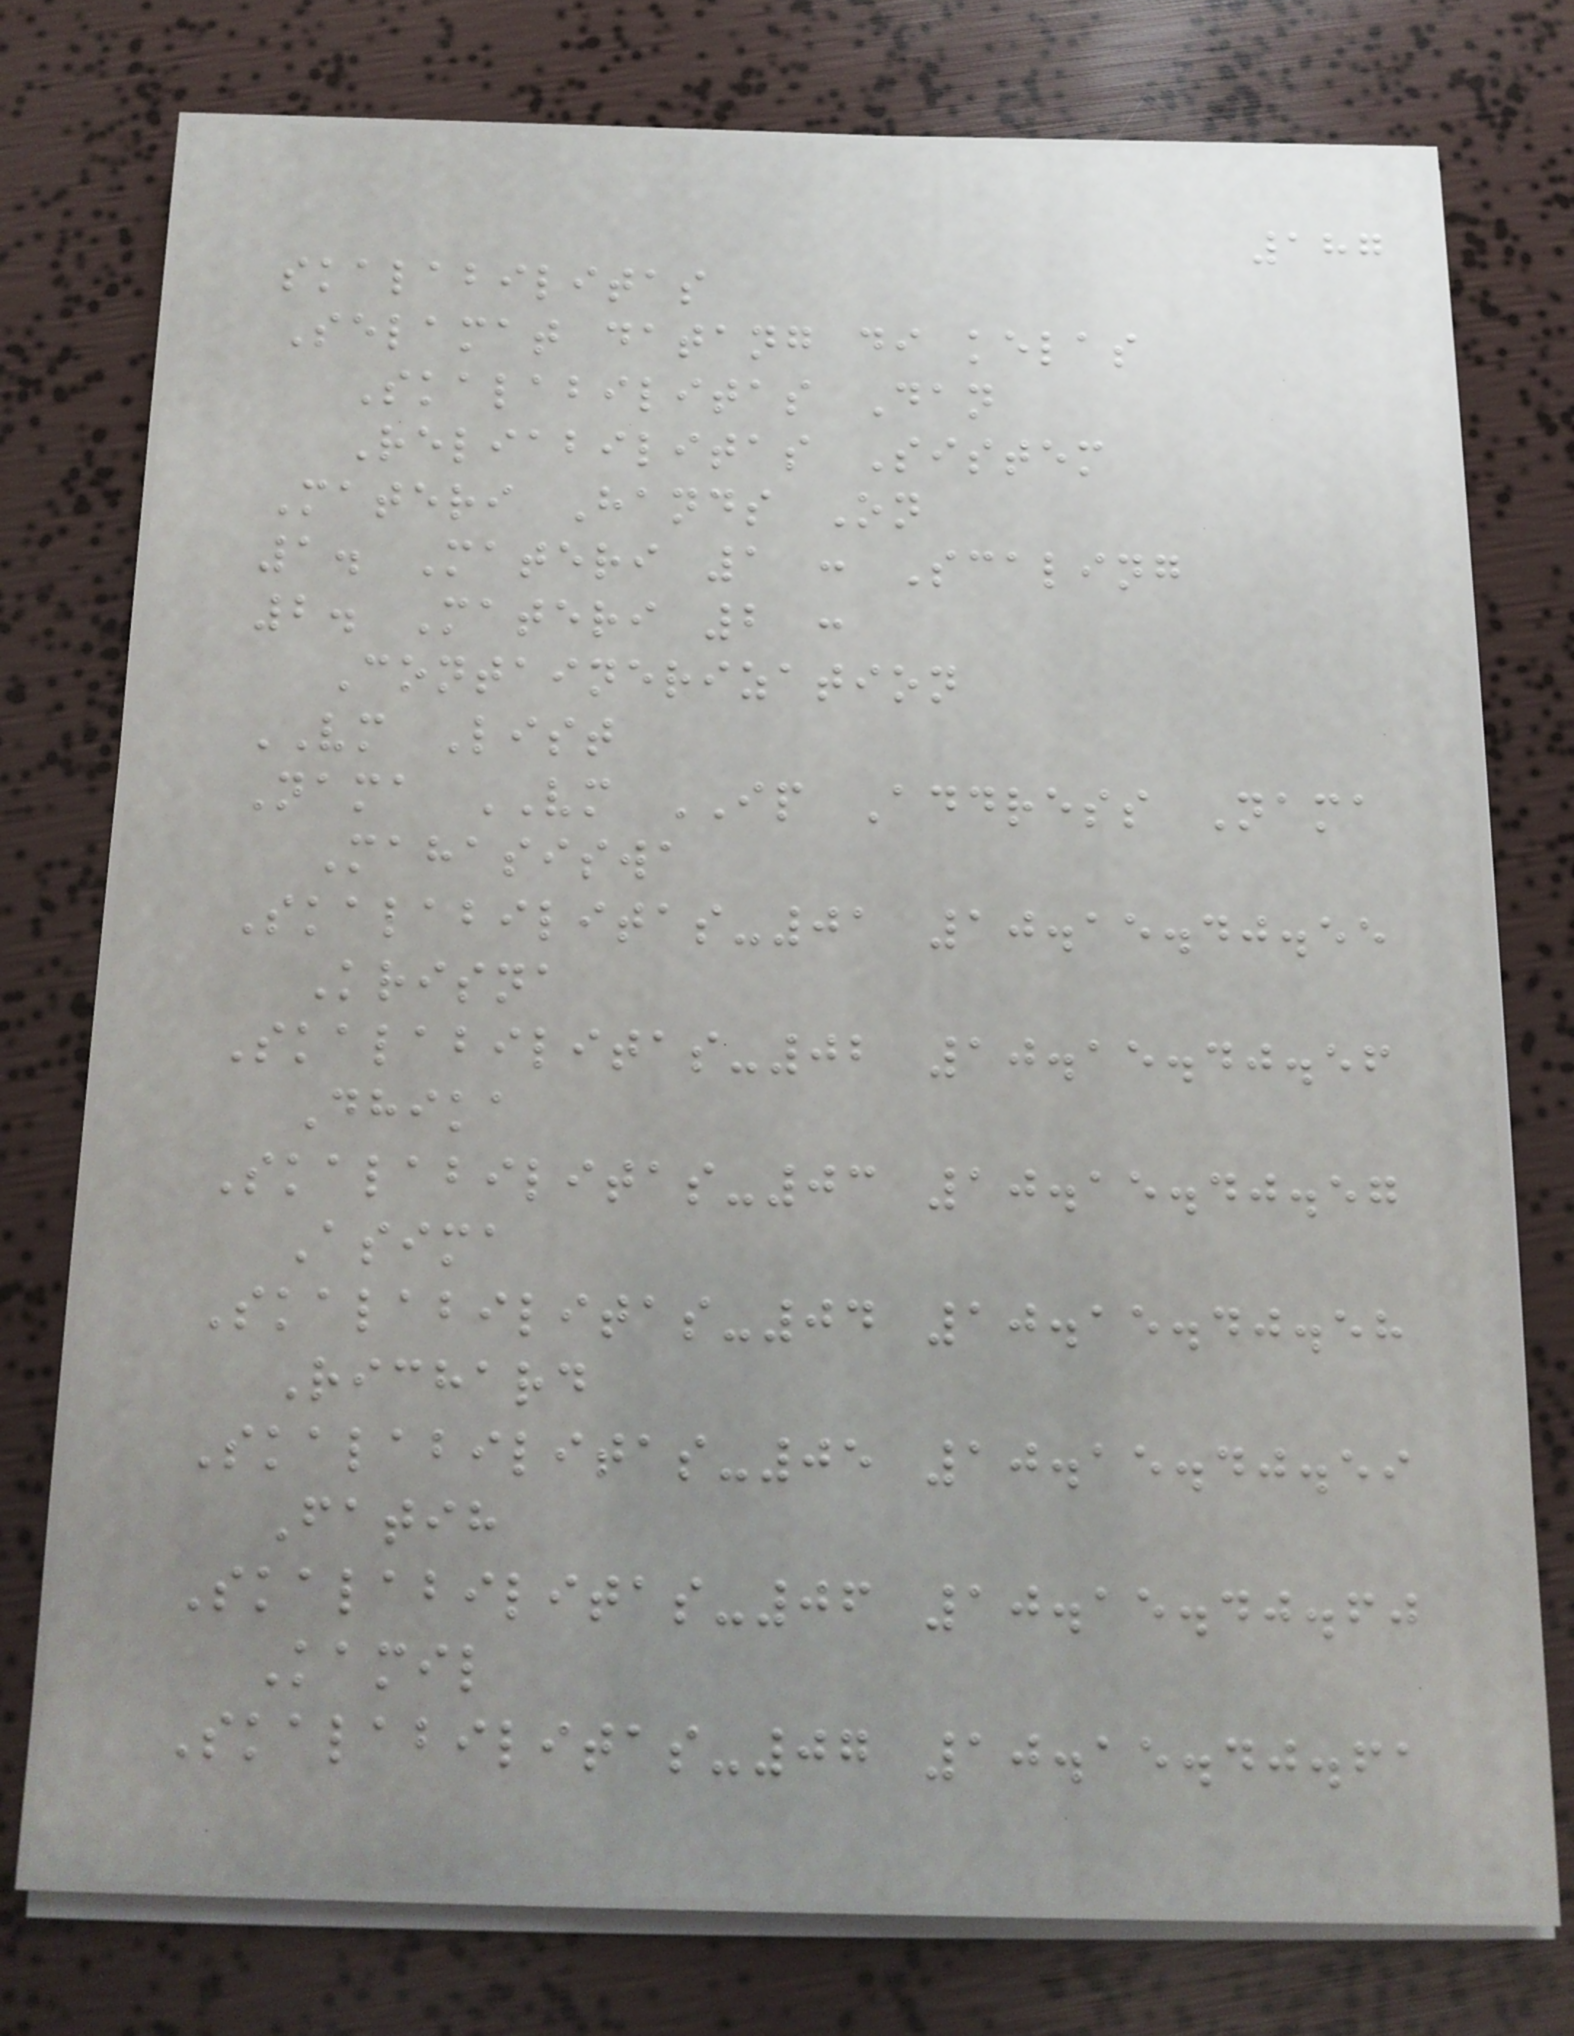187
skalabilitas
Selamat datang di kelas
Skalabilitas Dan
Reliabilitas Sistem
Materi Hands On
1. Materi 1 : Scaling
2. Materi 2 :
Containerization
VM List
Nama VM IP Address Nama
Mahasiswa
Skalabilitas-01 10.15.40.55
Krisna
Skalabilitas-02 10.15.40.56
Dhika
Skalabilitas-03 10.15.40.57
Asima
Skalabilitas-04 10.15.40.58
Richard
Skalabilitas-05 10.15.40.59
Fatih
Skalabilitas-06 10.15.40.60
Kamil
Skalabilitas-07 10.15.40.61
